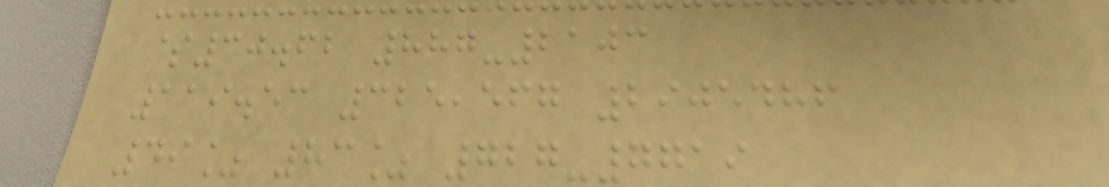$30.62 887-2103
119.53 325,567 2905486
49% 83% 727-7719
